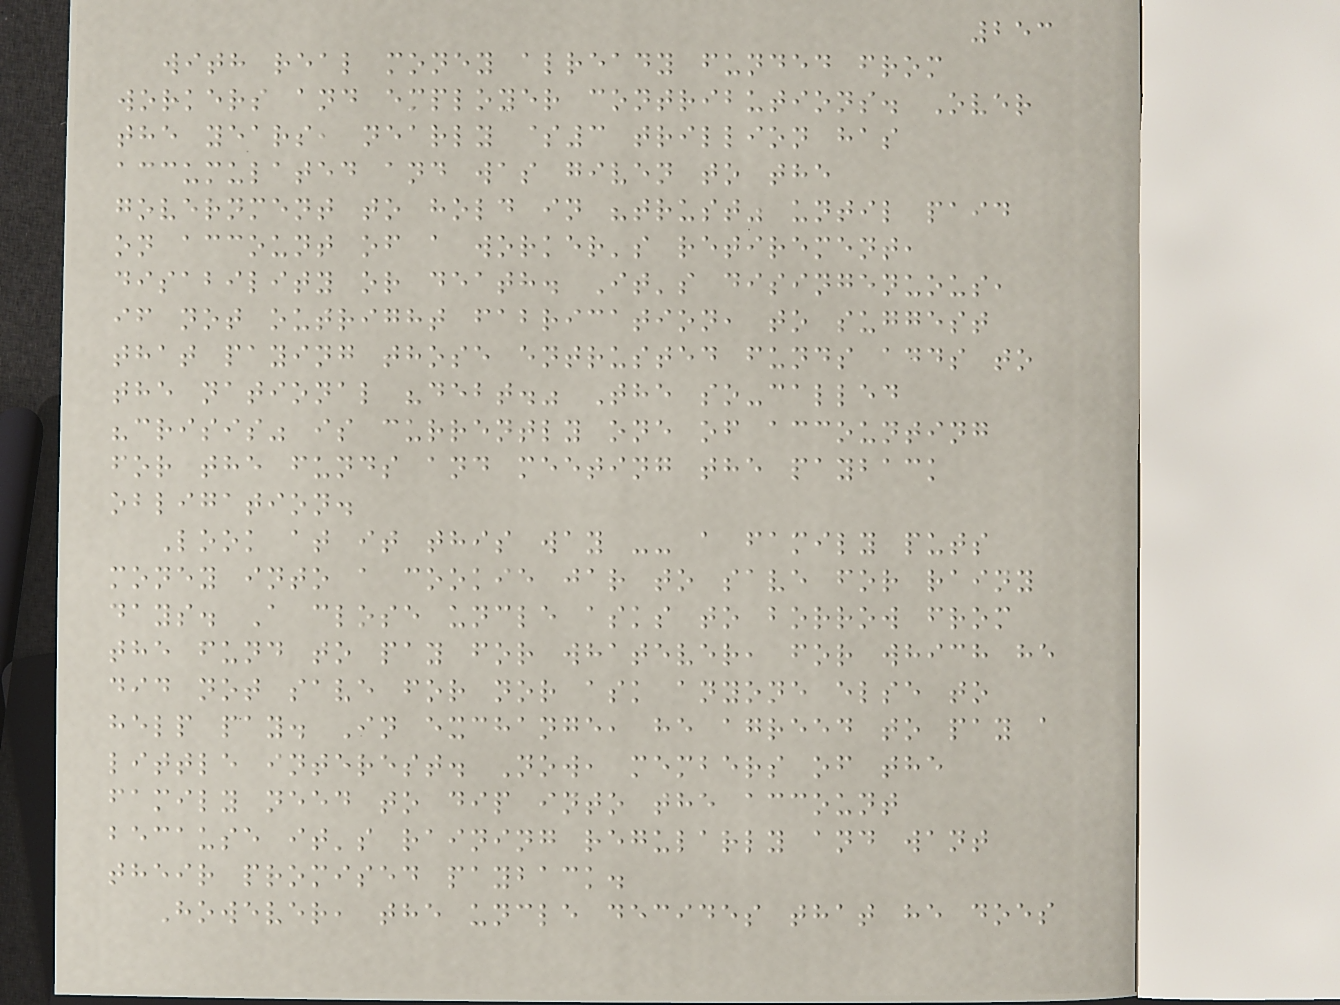253
with real money already funded from
workers and employer contributions. Over
the years, nearly $3 trillion has
accumulated and was given to the
government to hold in "trust" until paid
on account of a worker's retirement,
disability or death. It's disingenuous,
if not outright fabrication, to suggest
that paying those entrusted funds adds to
the national "debt." The so-called
"crisis" is currently one of accounting
for the funds and meeting the payback
obligation.
Look at it this way -- a family puts
money into a cookie jar to save for rainy
days. A close uncle asks to borrow from
the fund to pay for whatever, for which he
did not save for nor ask anyone else to
help pay. In exchange, he agreed to pay a
little interest. Now, members of the
family need to dip into the account
because it's raining regularly and want
their promised payback.
However, the uncle decides that he does
